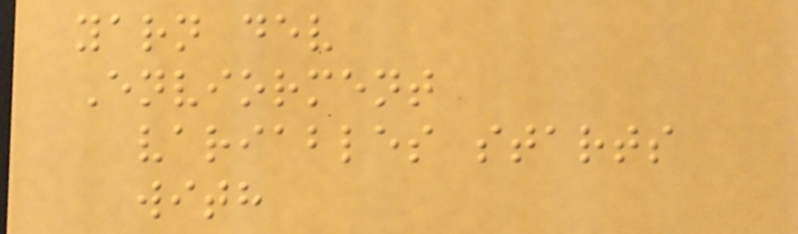yarn dev
Enviorment
variables starts
with
